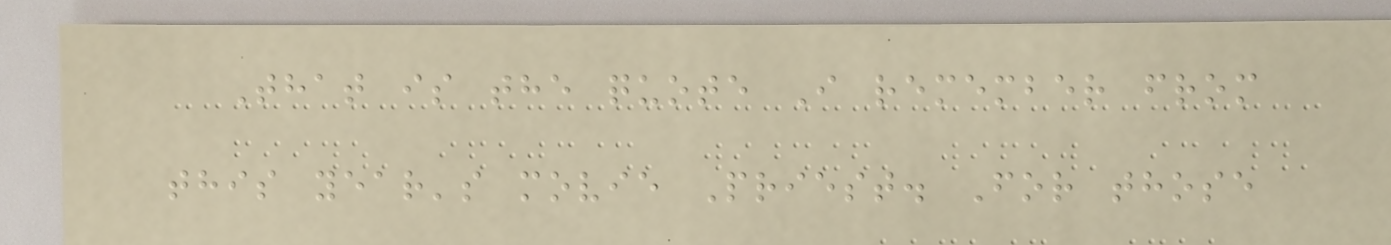That is the quote I remember from
this year's movie Priest. For those
